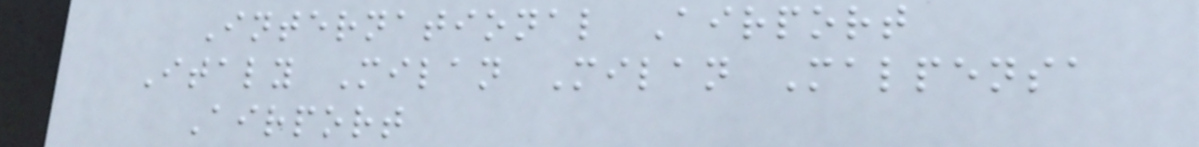International Airport
Italy Milan Milan Malpensa
Airport
